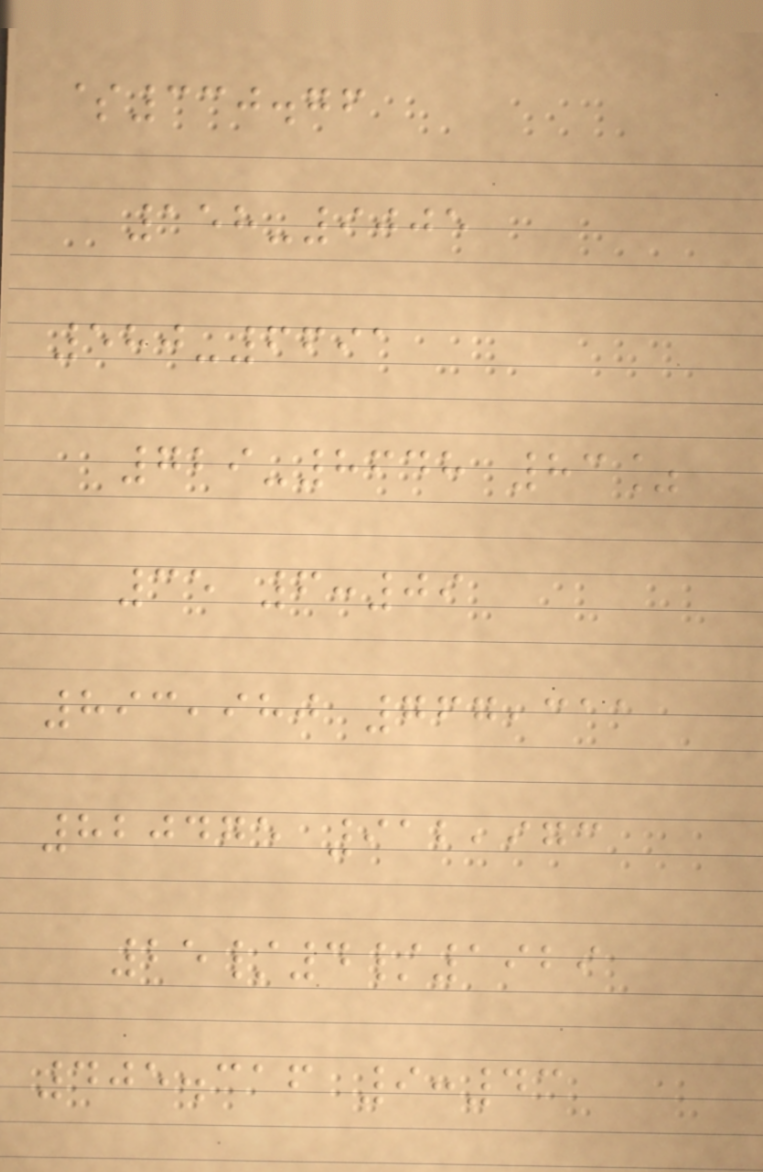$330.76
158-9005
580-6691
729-8648 83%
35 6:09
893,980 767,311
820475 912,973
25/4/1929
405.316 9:43
